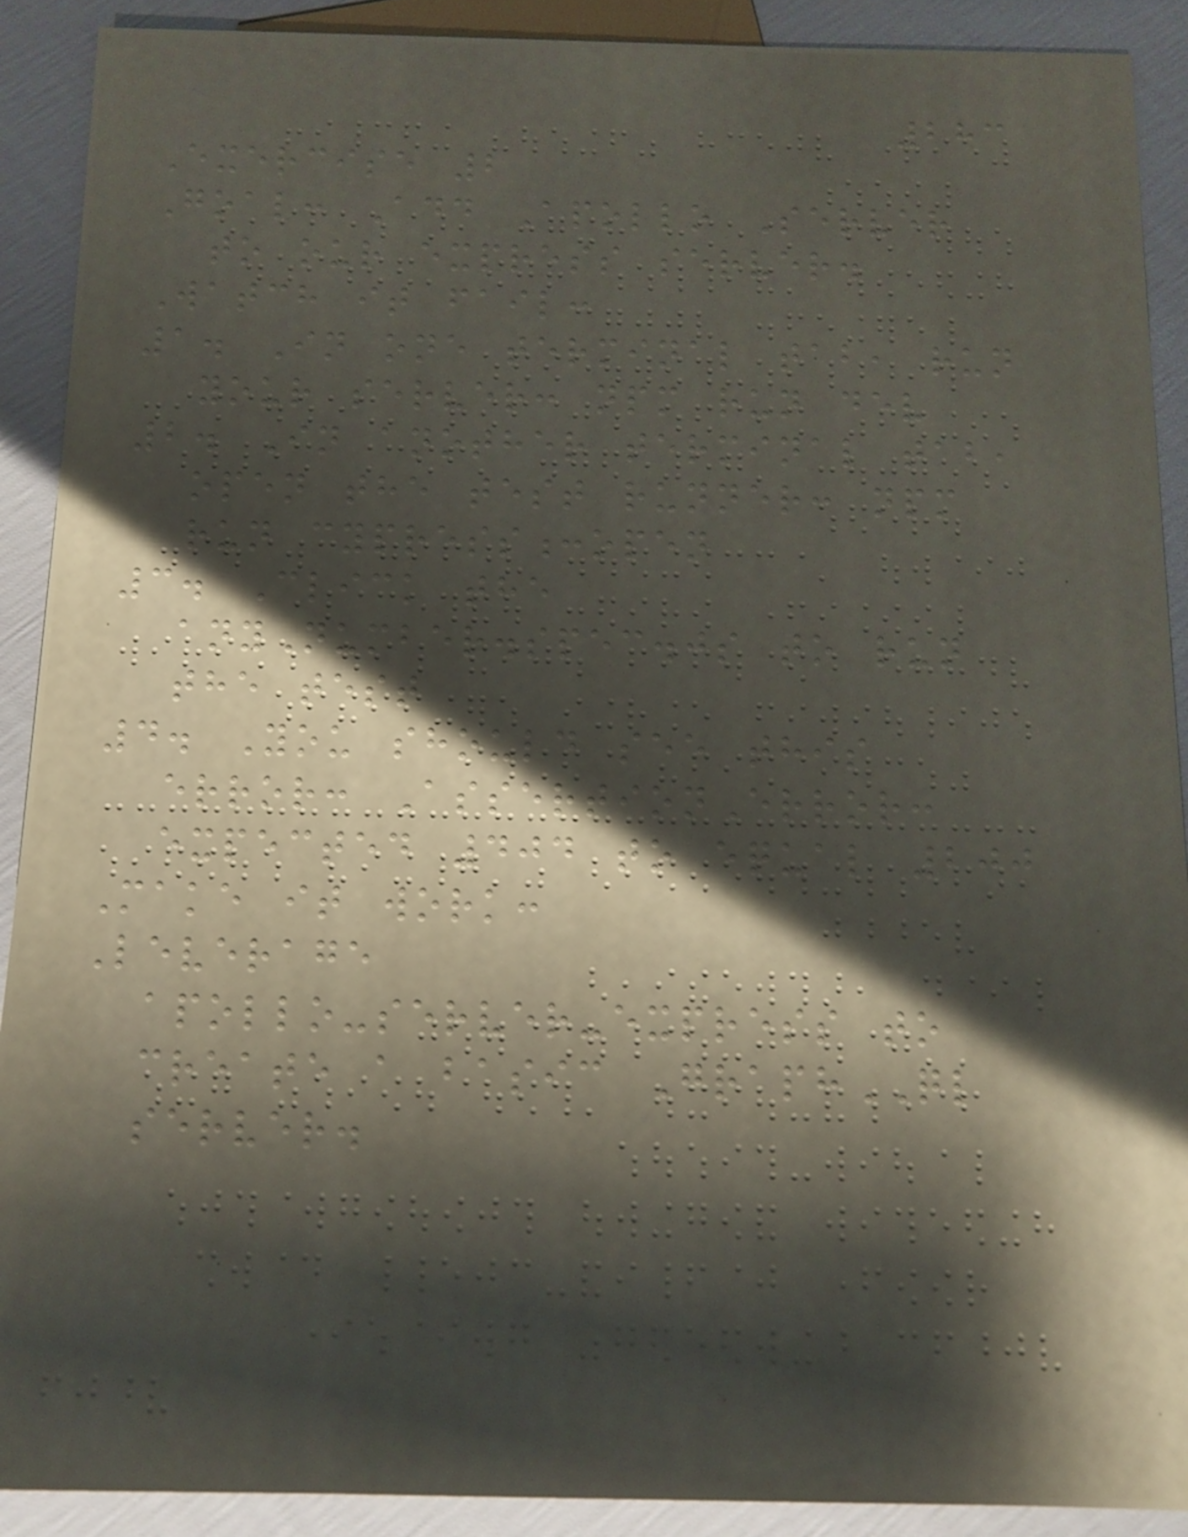283
Exercise 2
Goal: Add Apollo Server
to our express server.
Watch it fail:
1. In one terminal tab, run
your server: npm run dev
2. In another terminal tab,
open the test runner: npm
run cypress:open
3. Click the
anyNumber.spec.js to run
the test
4. You should see this
error: AssertionError:
expected 404 to equal 200
Make it work:
Leverage
apollo-server-express to
create a basic GraphQL
server.
